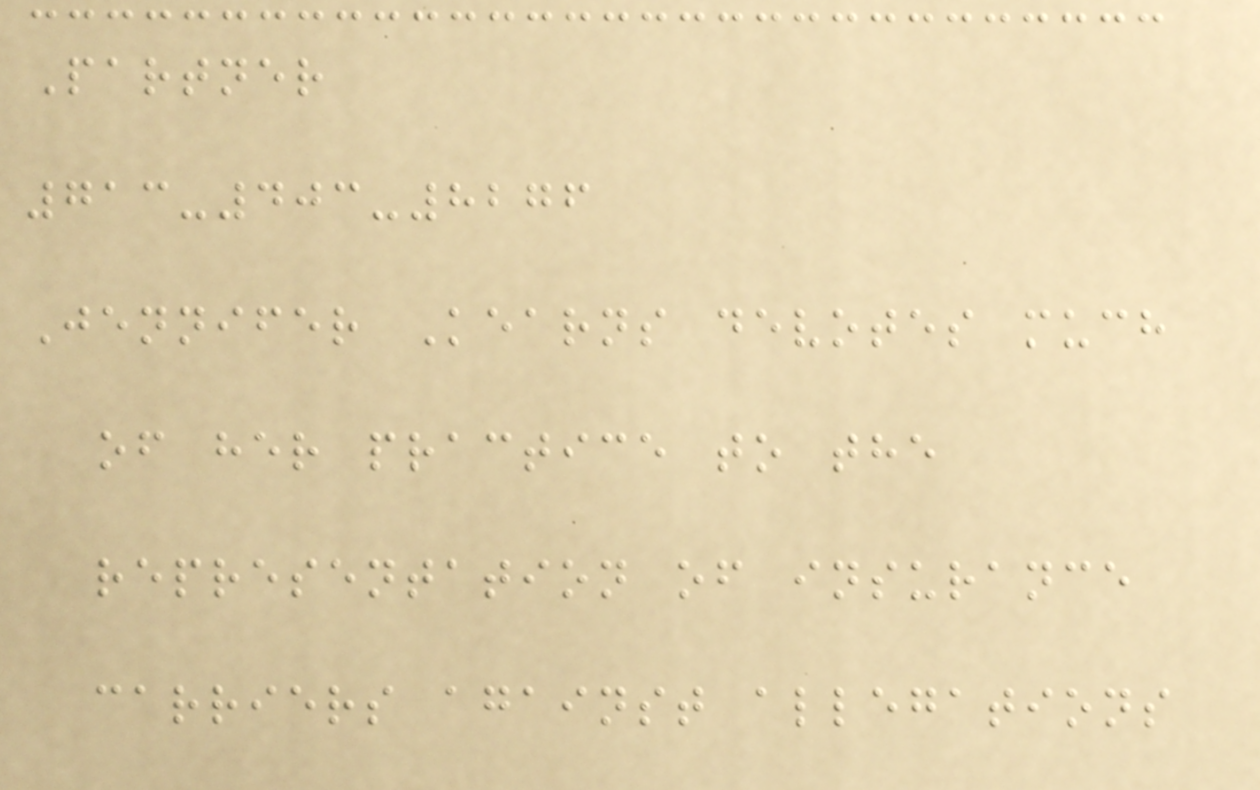Partner
713-403-8276
Jennifer Kearns devotes much
of her practice to the
representation of insurance
carriers against allegations
